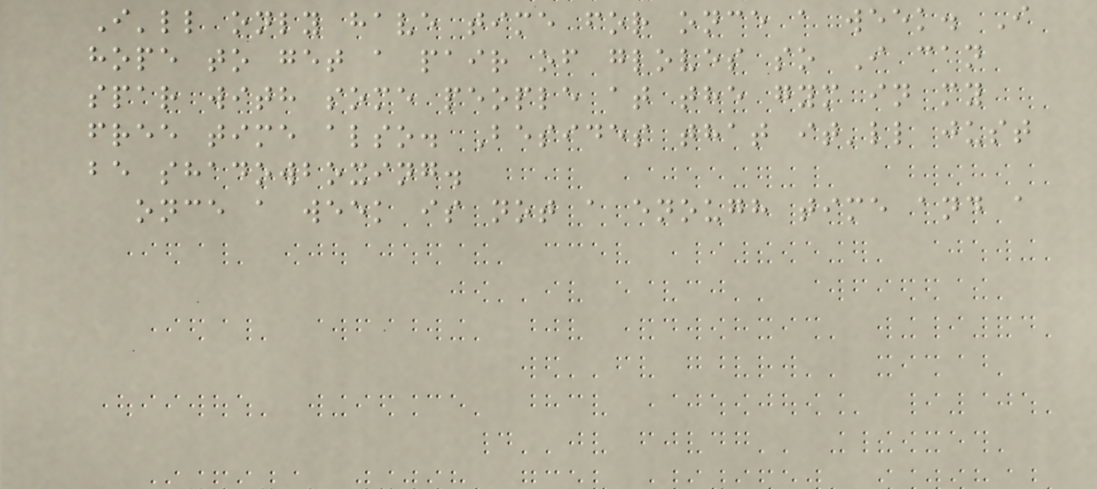I'll only have time for once a week. I
hope to get a pair of gloves so I can
spar with some people at the gym in my
free time also. Besides that it'll just
be shadowboxing.
once a week is not a enough time and a
